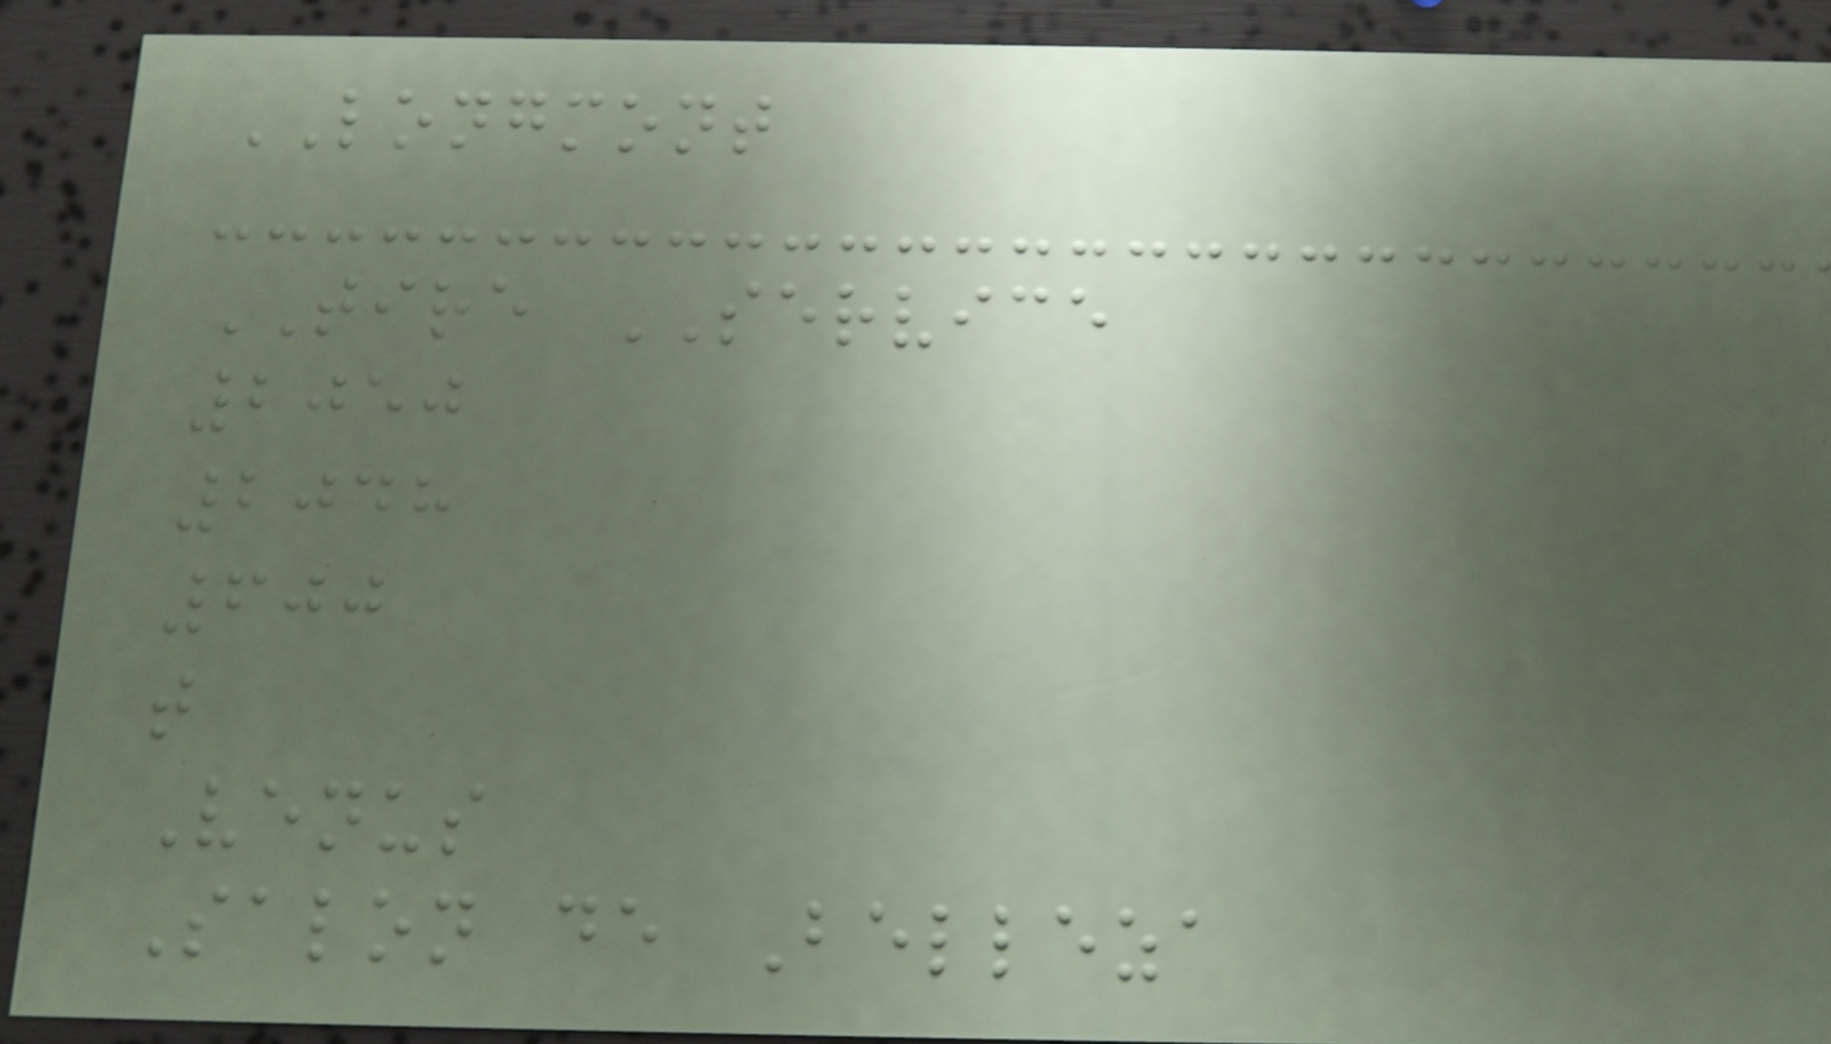LONGMONT
TIRE SERVICE
2050
2048
600
t
Venus
Salon de Belleza
